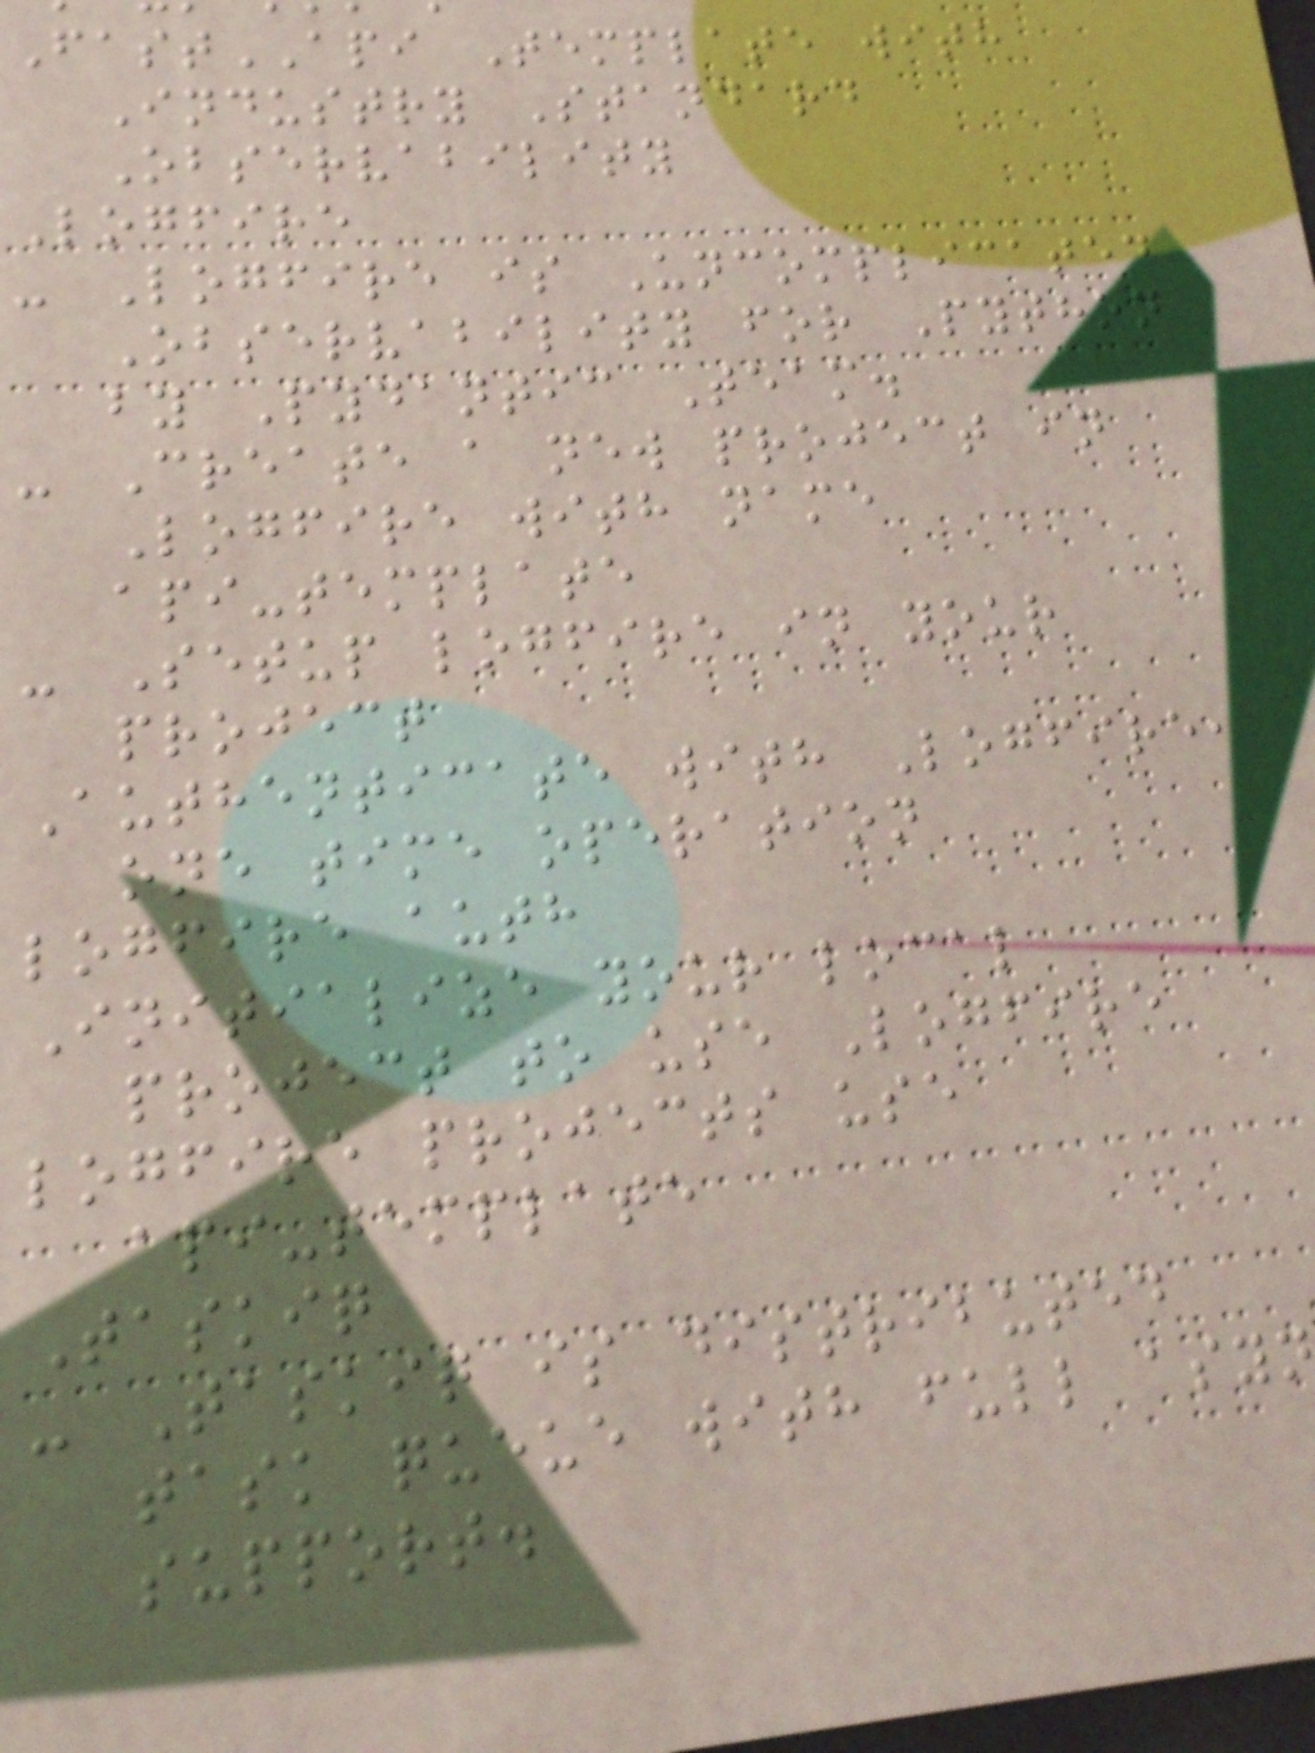FastAPI Template with
Industry Standard
Observability
Logfire
- Logfire is Uncomplicated
Observability for Python
by Pydantic Team.
- Create a new project in
Logfire with name
api-template
- Setup logfire in your
project
Authenticate with Logfire,
one time operation
logfire auth
Initialize your local
project to use Logfire
logfire projects use
api-template
Taskiq
- Taskiq is distributed
task queue with full asyn
support.
